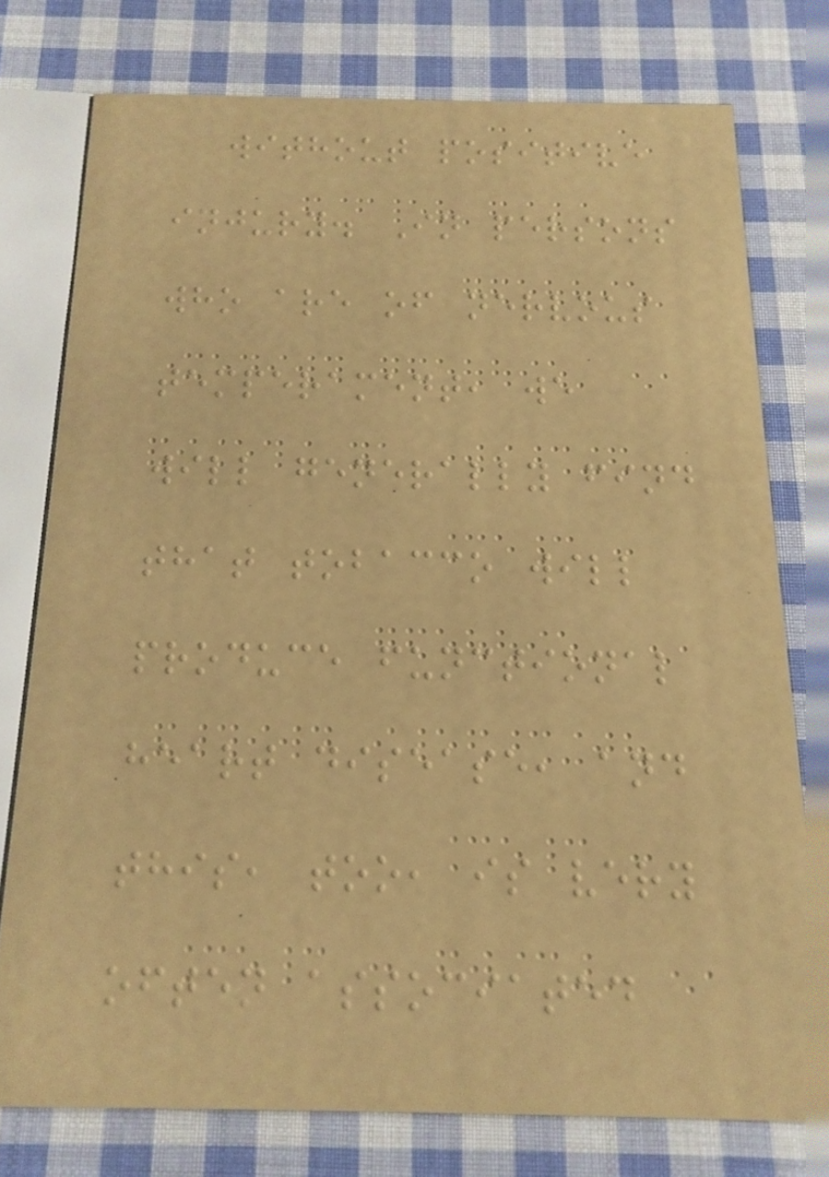without positive
injury. In persons
who are of nervous
temperament, we
will generally find
that tobacco will
produce functional
heart disease, and
this, too, is very
often associated
